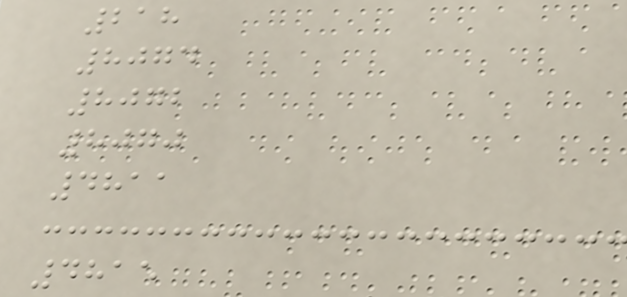218
8074
8072
8070
4811
4815
